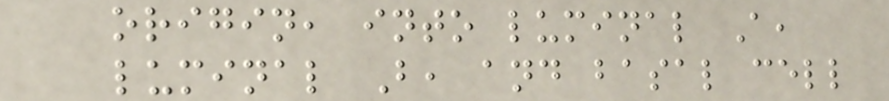origin, into luminal A,
luminal B, and basal cell
